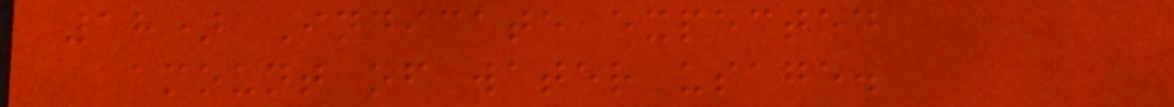18) Indicate expected
amount of water usage.
